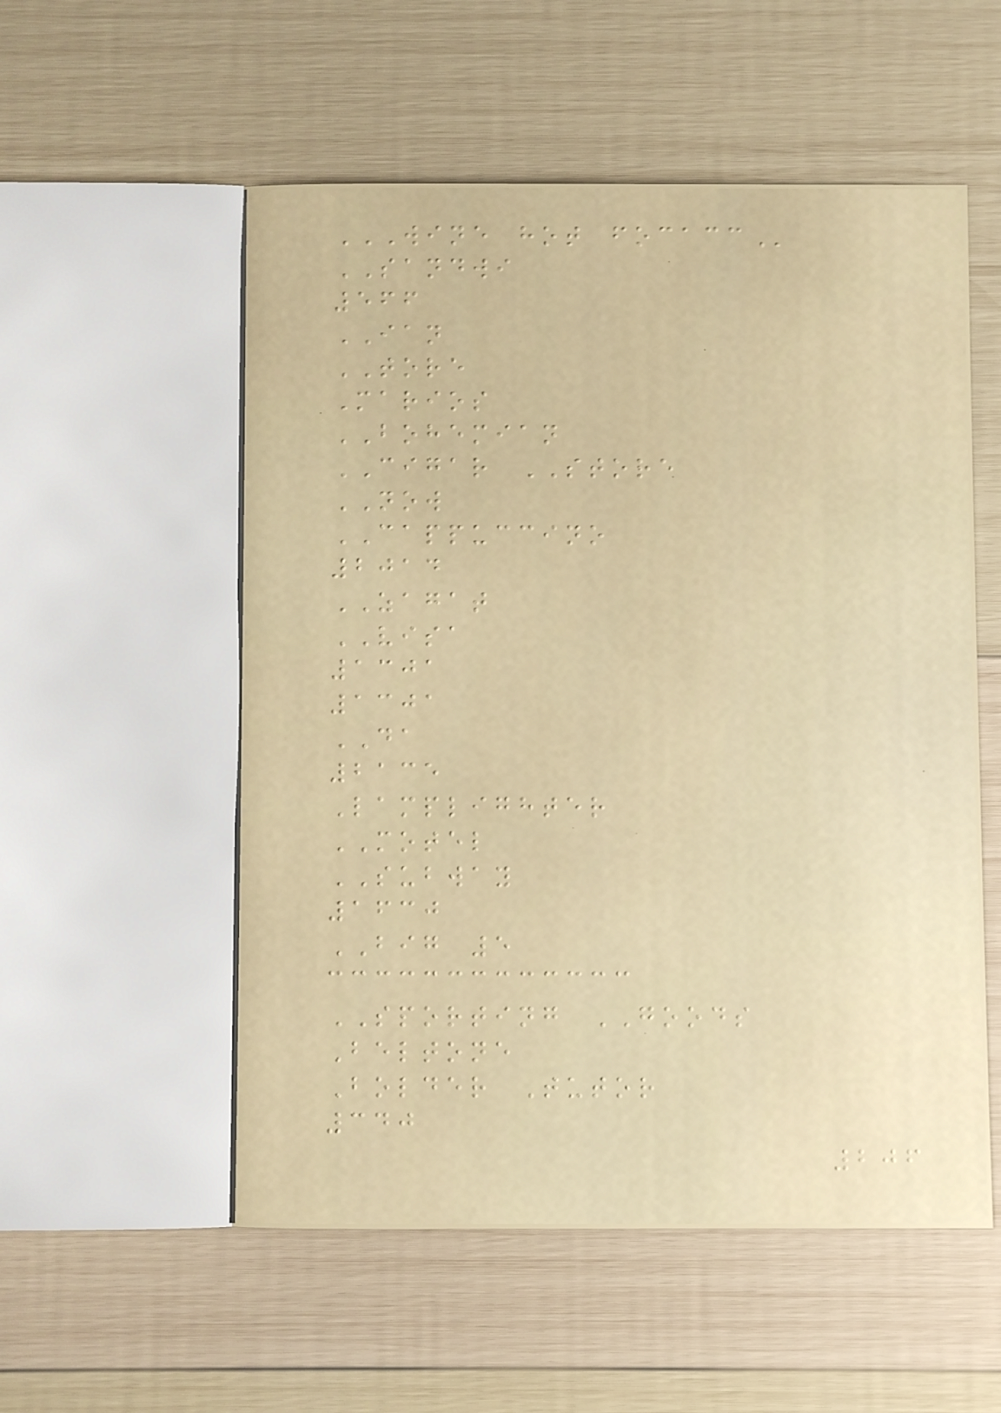WINE HOT FOCACC
SANDWI
566
IAN
TORE
Marios
BOHEMIAN
CIGAR STORE
NOW
CAPPUCCINO
2014
ZAGAT
VISA
1301
1301
DA
2135
Lamplighter
MOTEL
SUBWAY
1630
BIG 5
SPORTING GOODS
Beltone
Bolder Tutor
340
206
